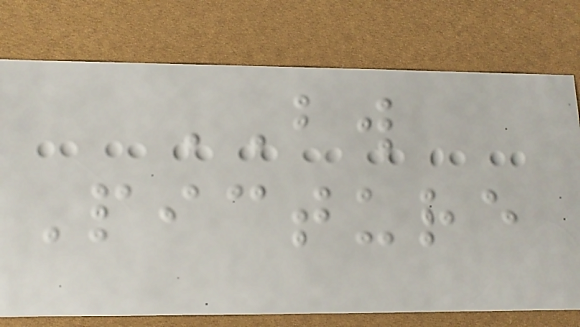BW
Picture
